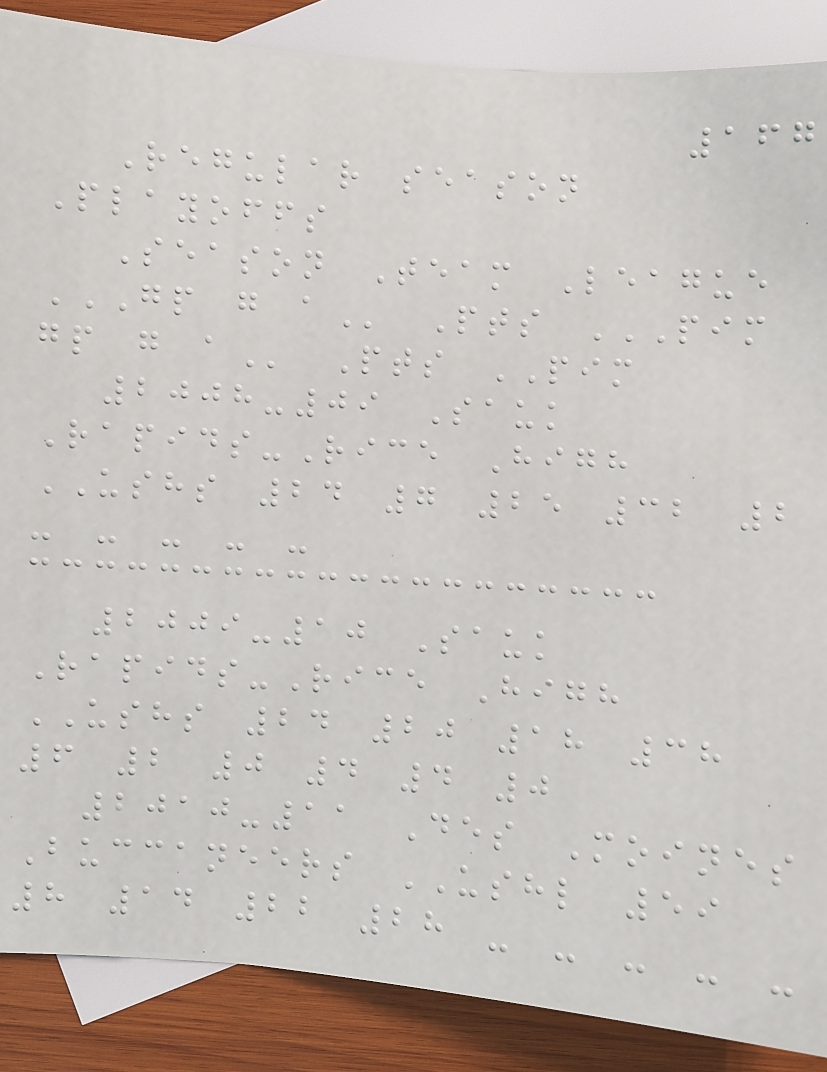167
Regular season
Playoffs
Season Team League
GP G A Pts PIM
GP G A Pts PIM
2008-09 Sauk
Rapids-Rice High
USHS 24 7 25 32 2
- - - - -
2009-10 Sauk
Rapids-Rice High
USHS 24 20 18 38
6 2 0 4 4 0
2010-11 Des Moines
Buccaneers USHL 59
8 14 22 28 - - - - -
